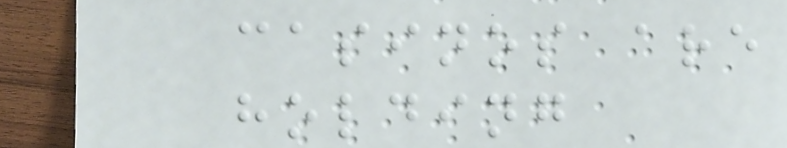casinos are
holding
